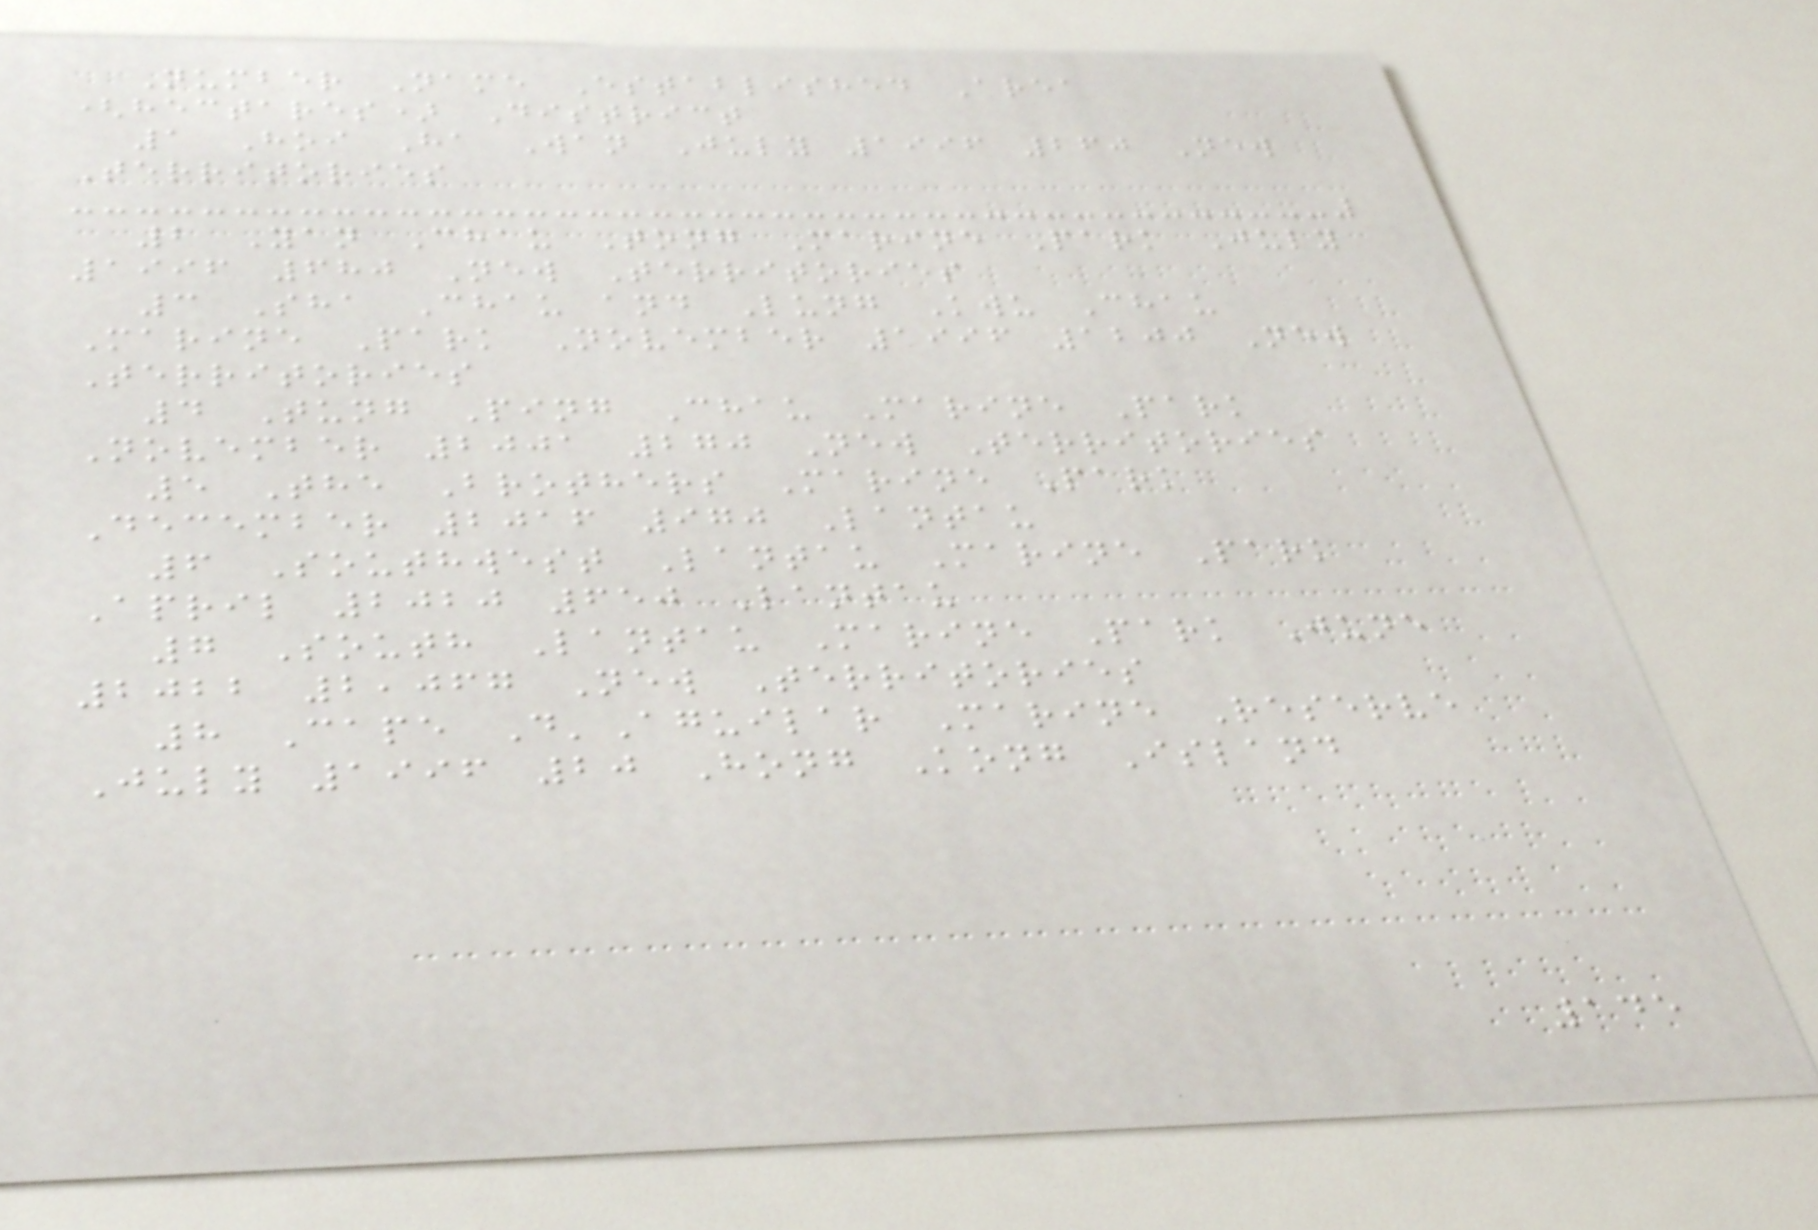Number Name Established Area
(hectares) District
1 Hoi Ha Wan July 1996 260 New
Territories
2 Yan Chau Tong Marine Park July
1996 680 New Territories
3 Sha Chau and Lung Kwu Chau
Marine Park November 1996 1200 New
Territories
4 Tung Ping Chau Marine Park
November 2001 270 New Territories
5 The Brothers Marine Park
December 2016 970 Lantau
6 Southwest Lantau Marine Park
April 2020 650 Lantau
7 South Lantau Marine Park June
2022 2,067 New Territories
8 Cape D'Aguilar Marine Reserve
July 1996 20 Hong Kong Island
145
